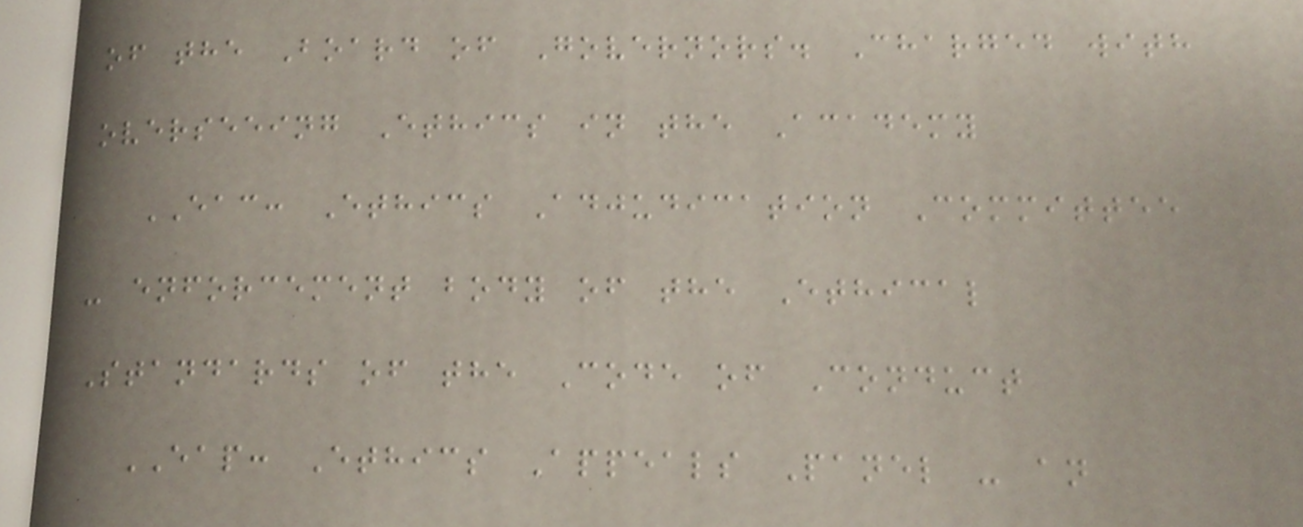of the Board of Governors. Charged with
overseeing Ethics in the Academy
EAC: Ethics Adjudication Committee
- enforcement body of the Ethical
Standards of the Code of Conduct
EAP: Ethics Appeals Panel - an
